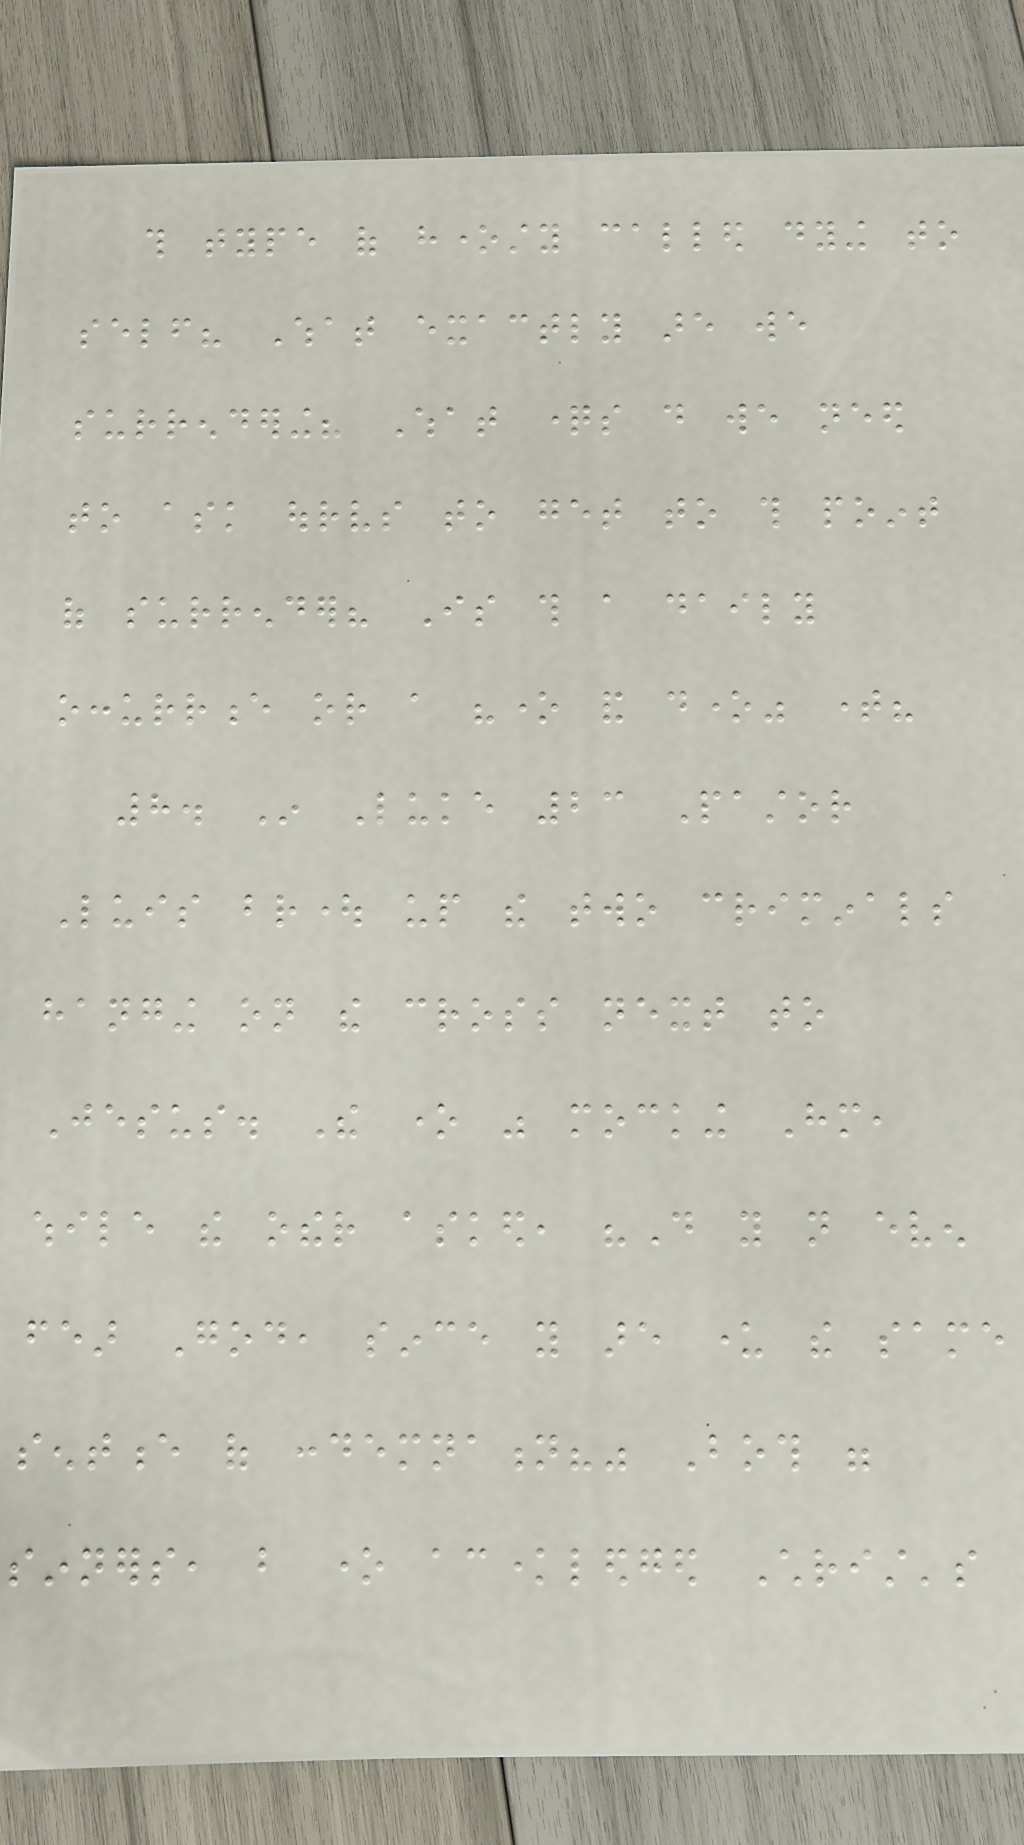this type of honesty called dying to
self? What exactly are we
surrendering? What questions do we need
to ask ourselves to get to this point
of surrender? Is this a daily
occurrence or a "one and done" time?
8. In Luke 23 Pastor
Luis brought up the two criminals
hanging on the cross next to
Jesus. The one was mocking Him,
while the other asked, "Do you not even
fear God, since you are under the same
sentence of condemnation?" Both were
sinners, but one acknowledged Christ's
